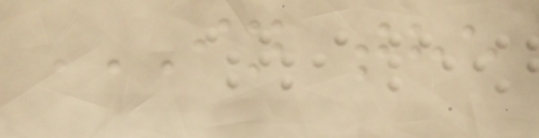IN THE
